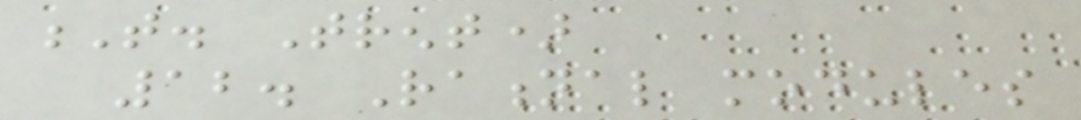T. Trent)
12. Rational modules
